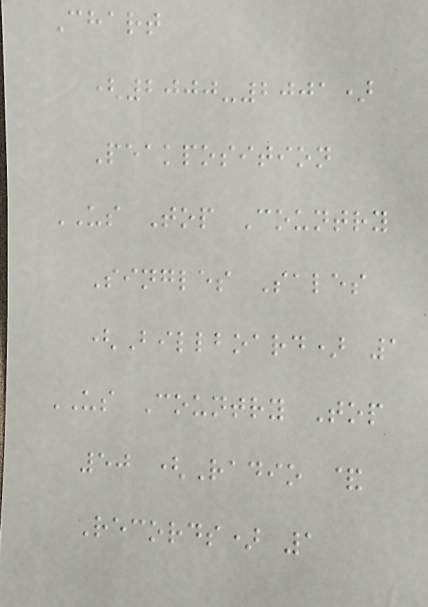Chart
(2000-2001)
Peakposition
US Top Country
Singles Sales
(Billboard) 1
US Country Top
50 (Radio &
Records) 1
